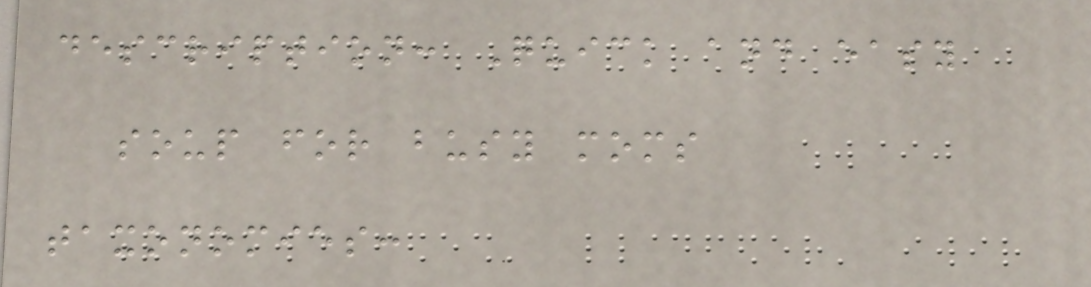description: Quick and easy
soup for busy moms
taxonomies:
